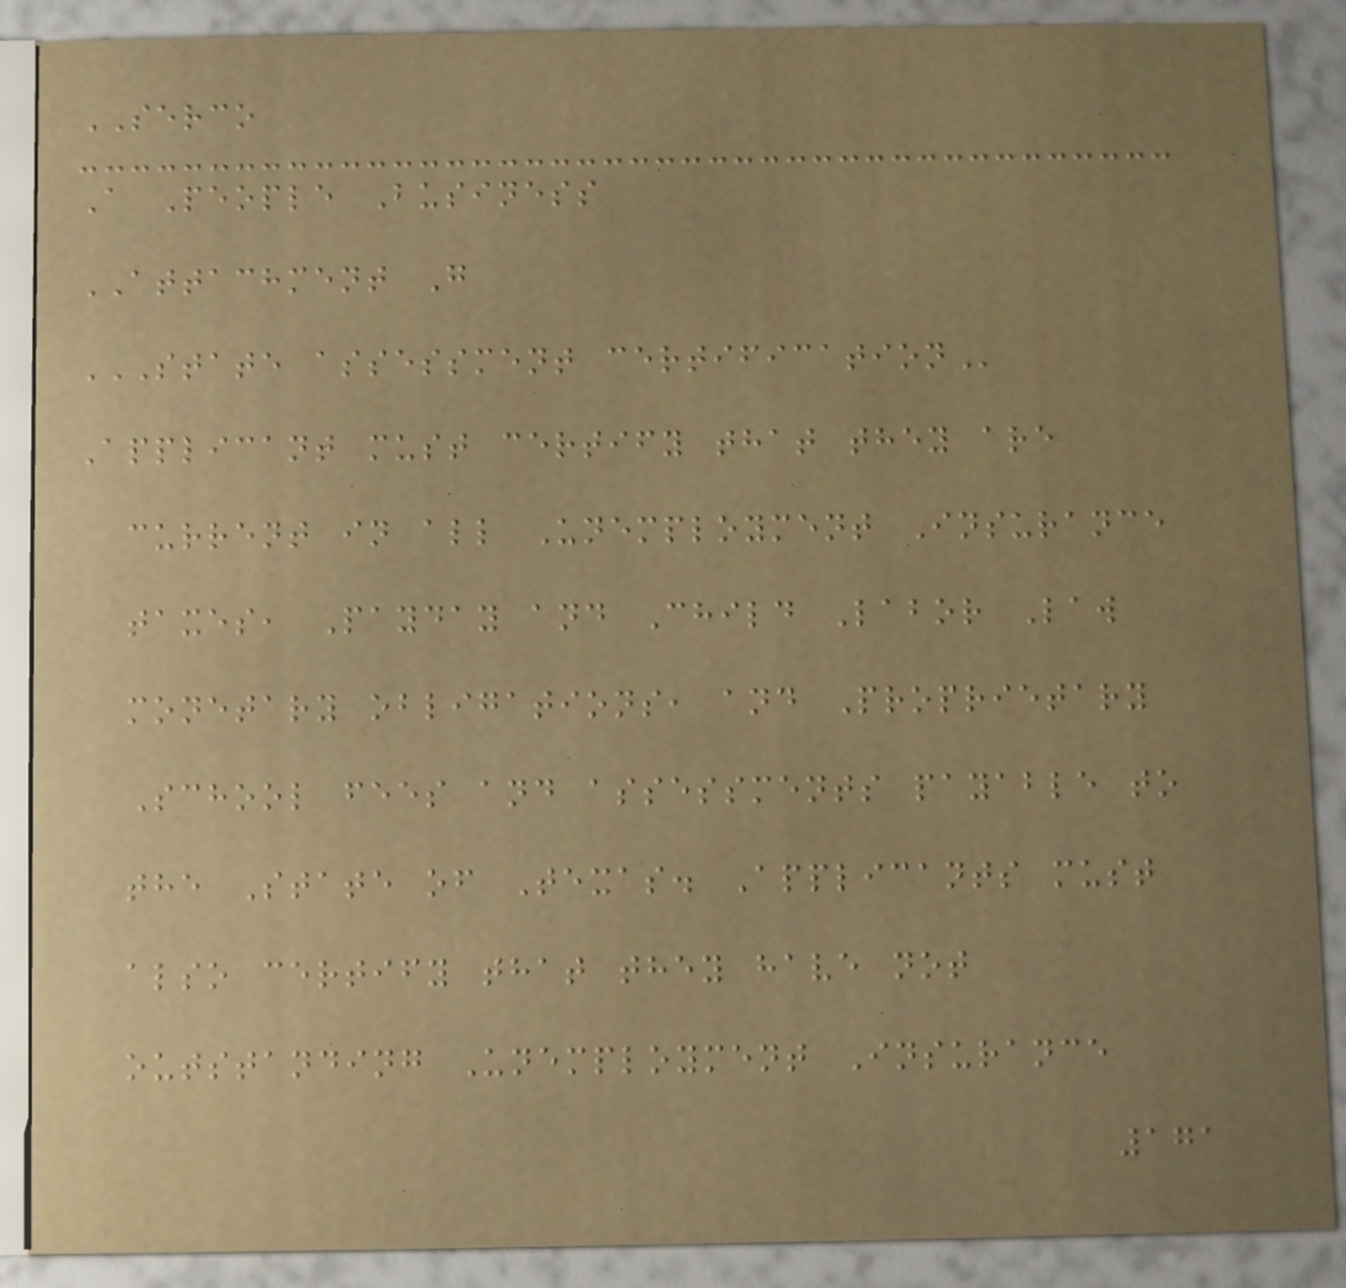SERCO
A People Business
ATTACHMENT G
STATE ASSESSMENT CERTIFICATION
Applicant must certify that they are
current in all Unemployment Insurance
taxes, Payday and Child Labor Law
monetary obligations, and Proprietary
School fees and assessments payable to
the State of Texas. Applicants must
also certify that they have not
outstanding Unemployment Insurance
171
